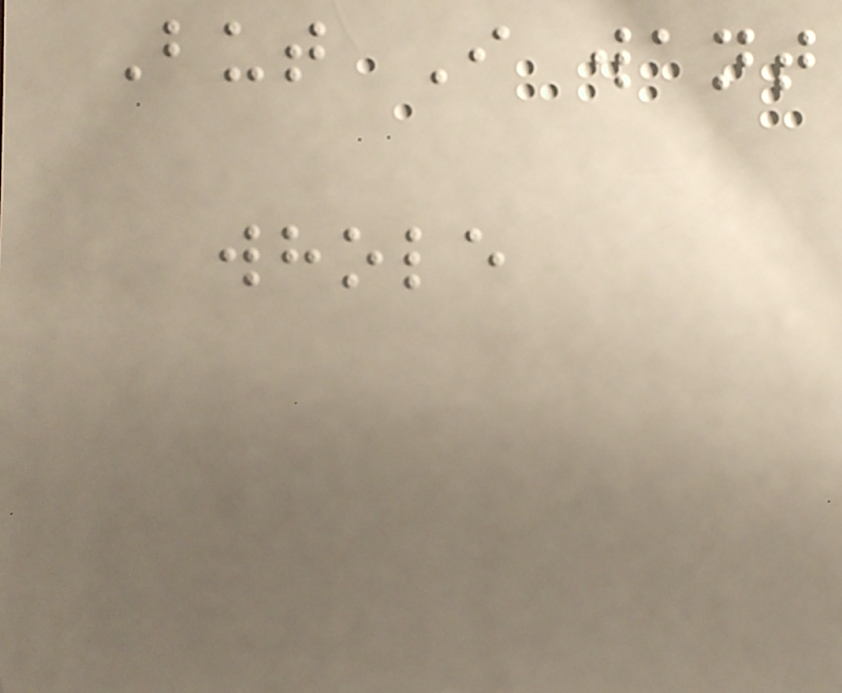But I want
whole
